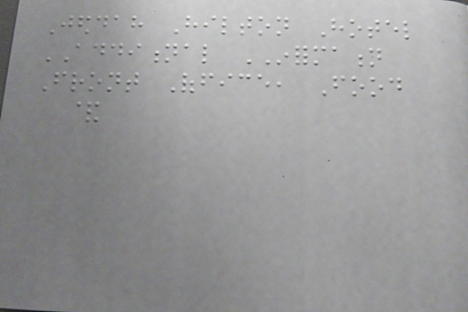Jeddah Hilton Hotel
ADDITIONAL INFORMATION
Front Office, Food
&
